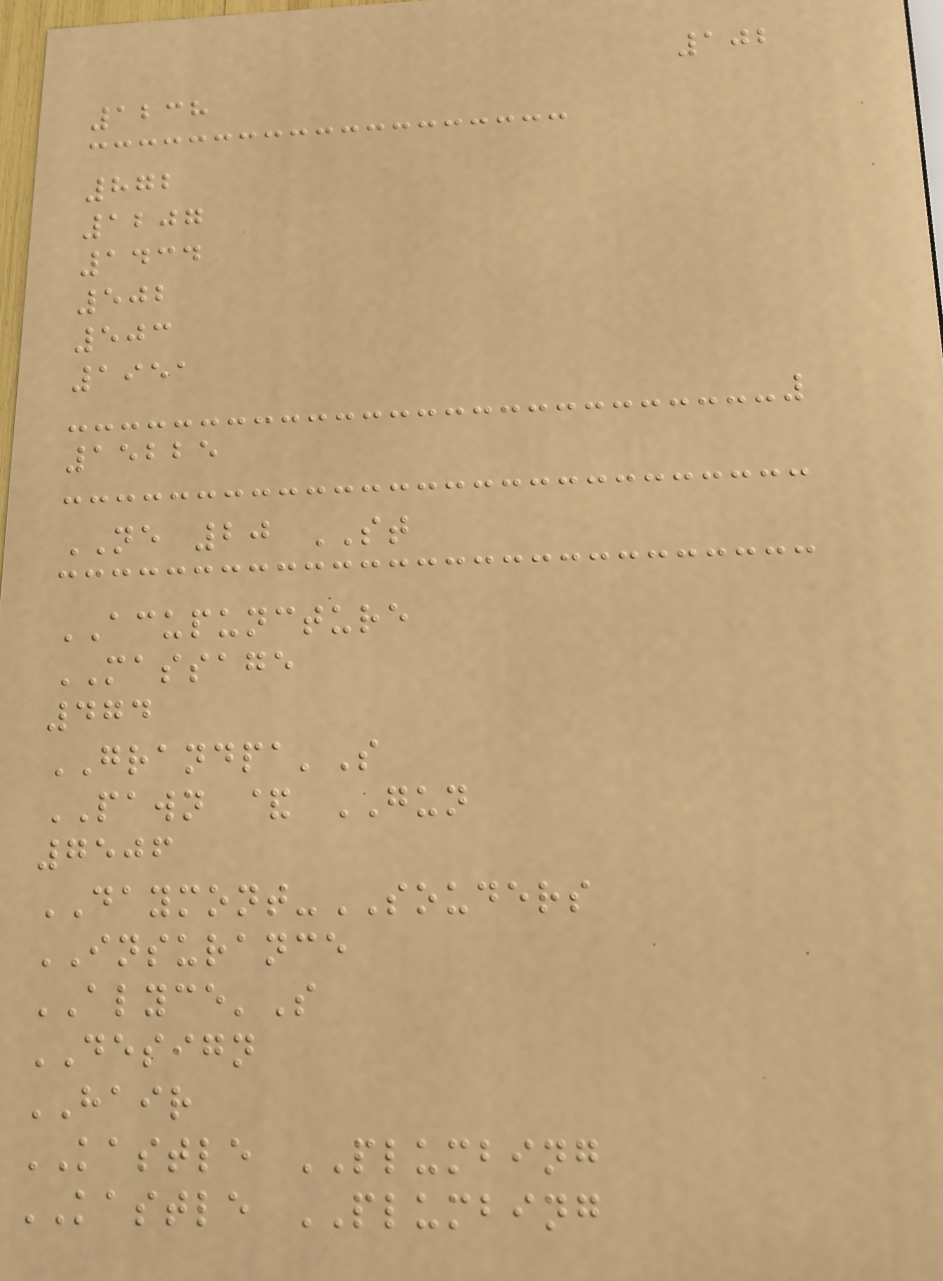102
1238
872
1207
1434
502
503
1951
15225
NE 20 ST
ACUPUNCTURE
MASSAGE
474
GRANDPA'S
PAWN & GUN
7506
DAYMONT-SOUDERS
INSURANCE
ALYCE'S
DESIGN
HAIR
KASTLE PLUMBING
KASTLE PLUMBING
